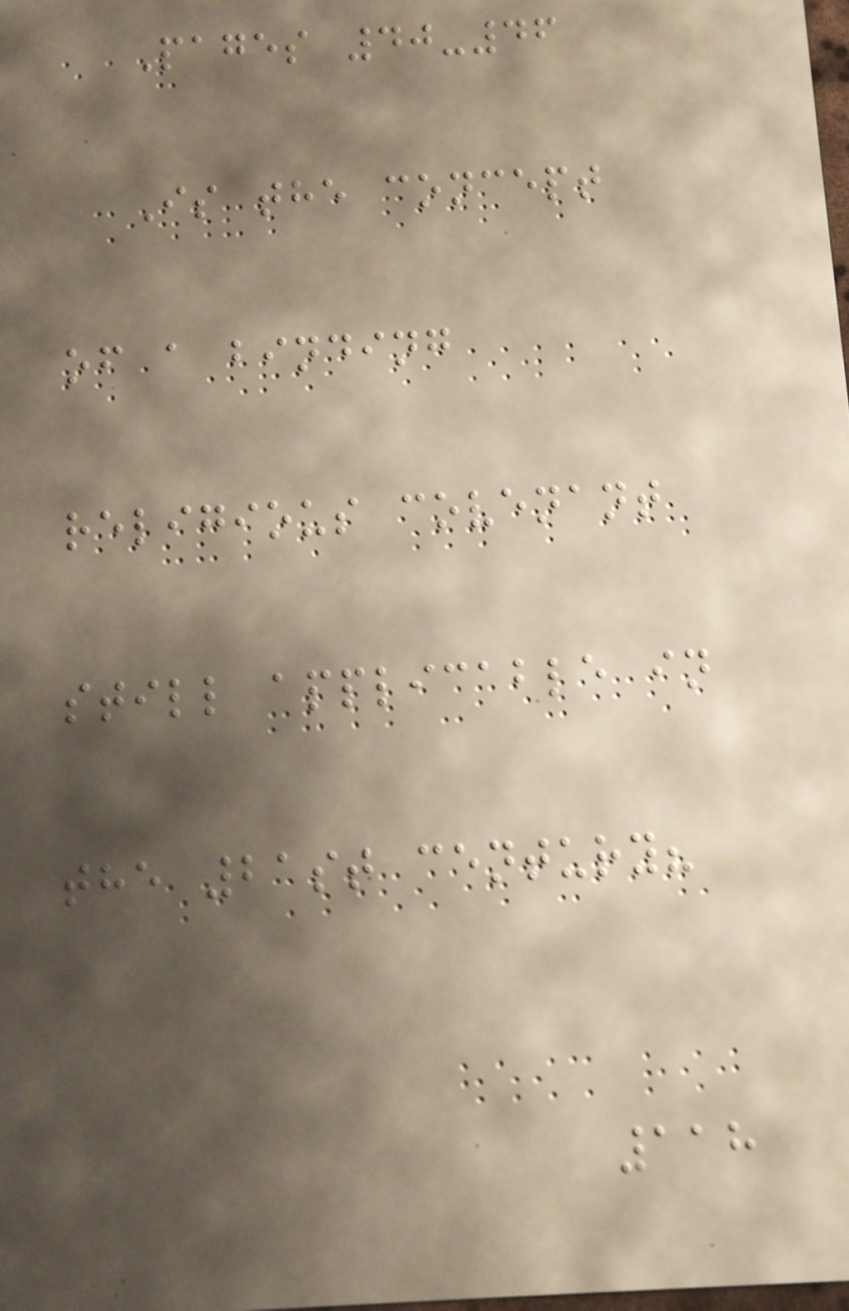Pages 40-46
Is the concept
of a binding
religious covenant
still applicable in
the 21st century?
118
